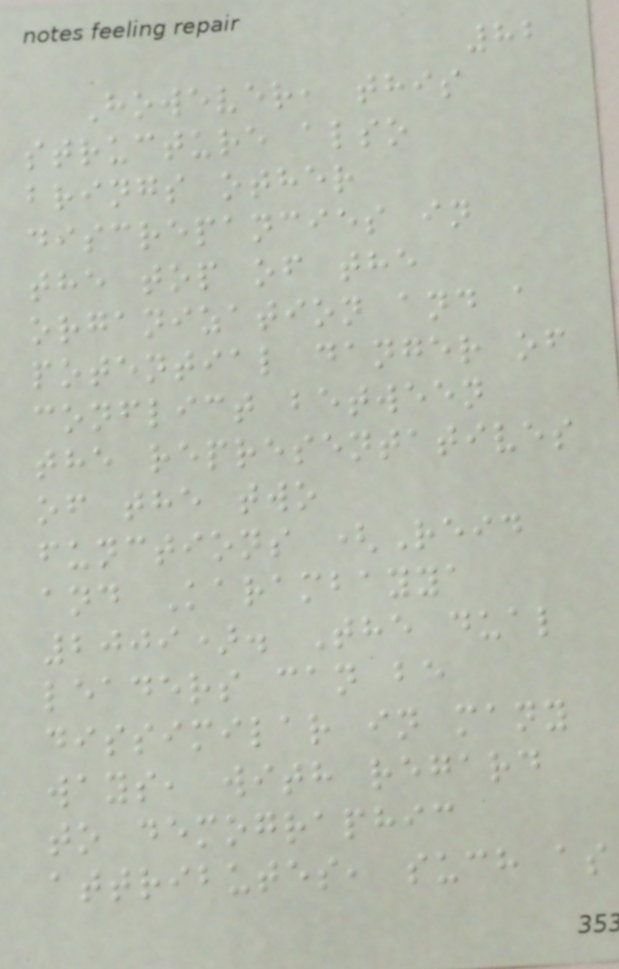82
However, this
structure also
brings other
discrepancies in
the top of the
organization and a
potential danger of
conflict between
the representatives
of the two
functions (Reid
and Karambayya
2009). The dual
leaders can be
dissimilar in many
ways, with regard
to demographic
attributes, such as
